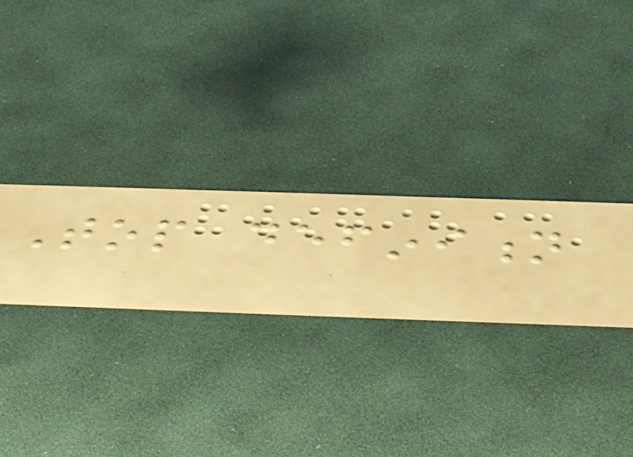Top definition
